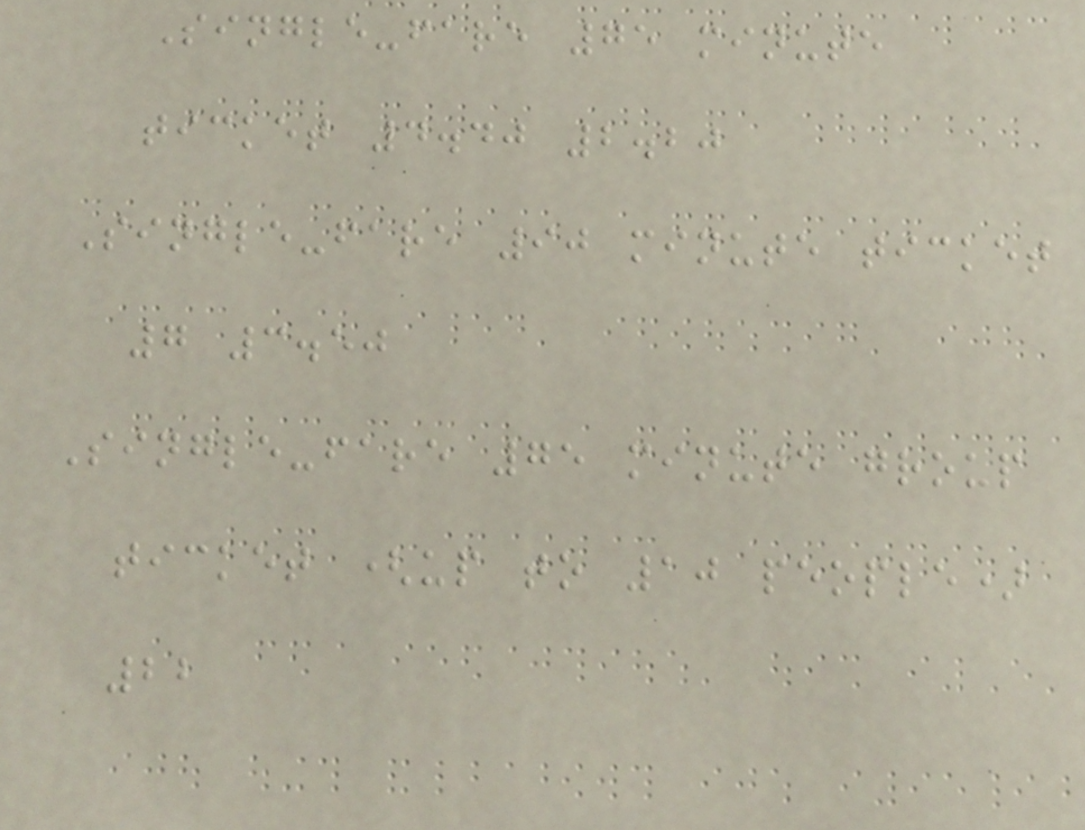Single-fare 75 minute
ticket 4.40 2.20
Single-fare 90 minute ticket
7 3.50
Single-fare 75 minute group
ticket (up to 10 people)
22
